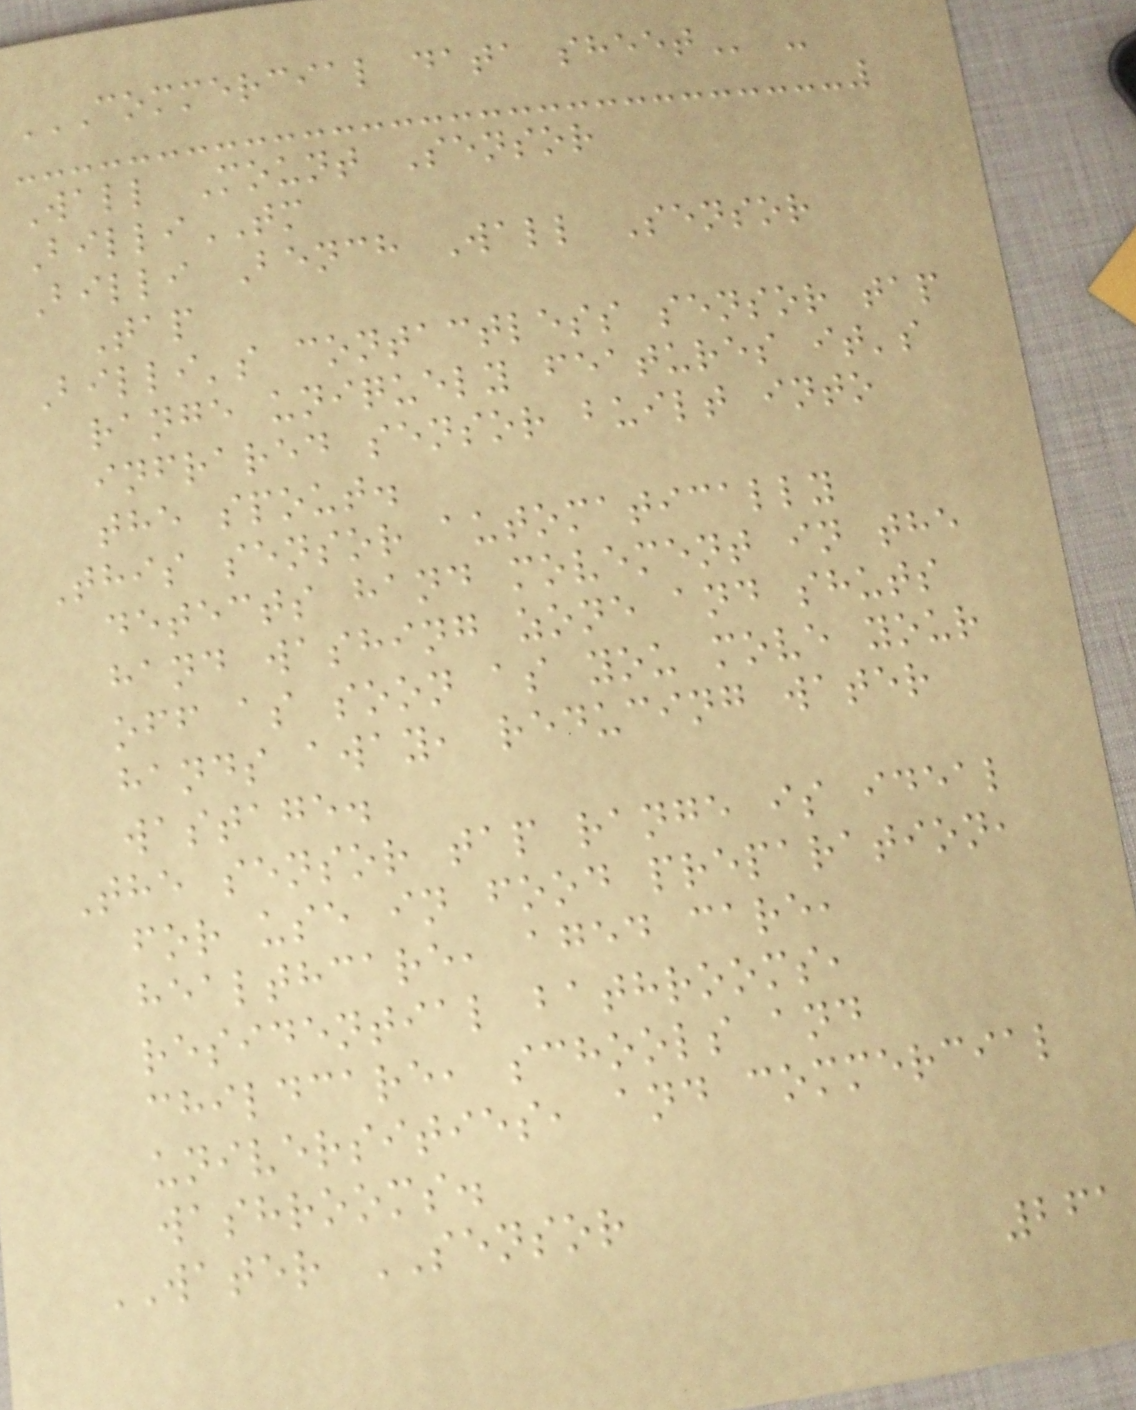COMMERCIAL DATA SHEET -
Wall Mount Sensor
BilliTM
Billi Bench Wall Sensor
Tap
Billi's contactless sensor tap
range uniquely features it's
infrared sensor built into
the spout.
This sensor automatically
detects hand movement in the
hand washing zone and shuts
off as soon as you move your
hands away, reducing water
wastage.
The sensor tap range is ideal
for use in food preparation,
healthcare, aged care,
residential bathrooms,
childcare, schools and
universities, and commercial
washrooms.
WATER SENSOR
261
